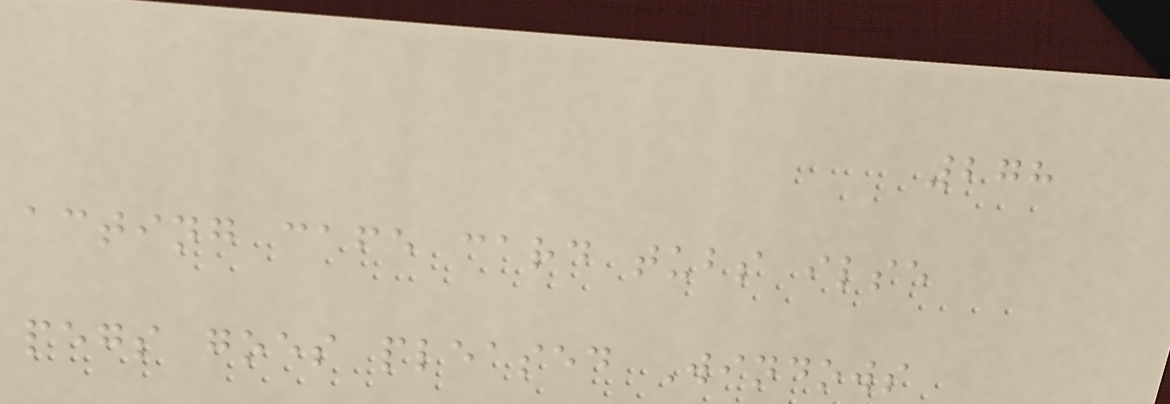278
acting cafe card tubs ilse
pegs goes pleased Windows
